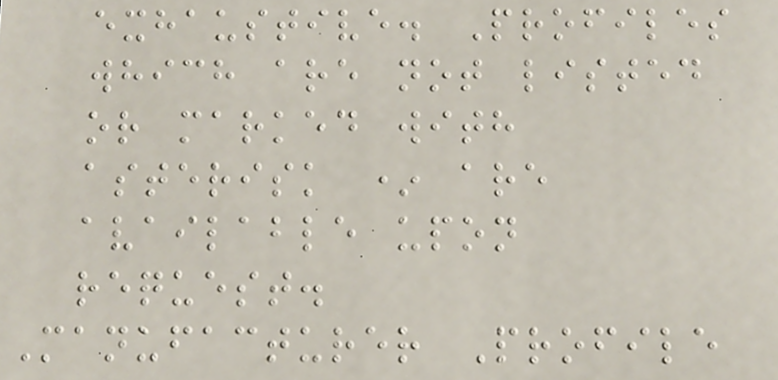exhaustive. Profiles
which are not listed
or marked with
asterisk * are
available upon
request.
Manufacturer Profile
